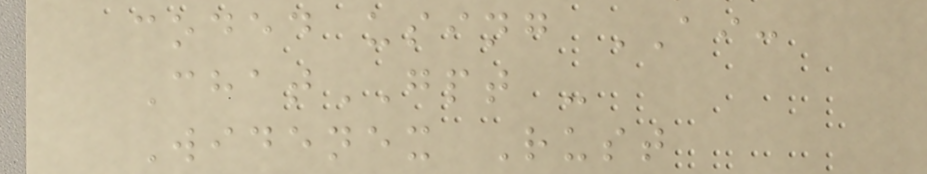coded using AI:
ChatGPT -
Widenex Rust
